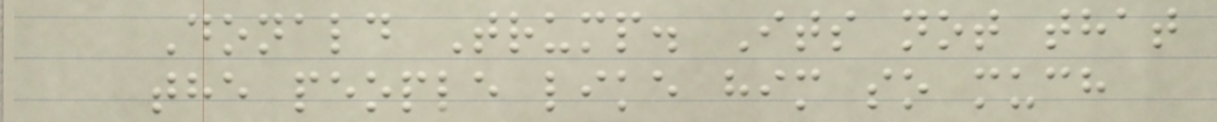Donald Trump. Its not that
the people like him so much
